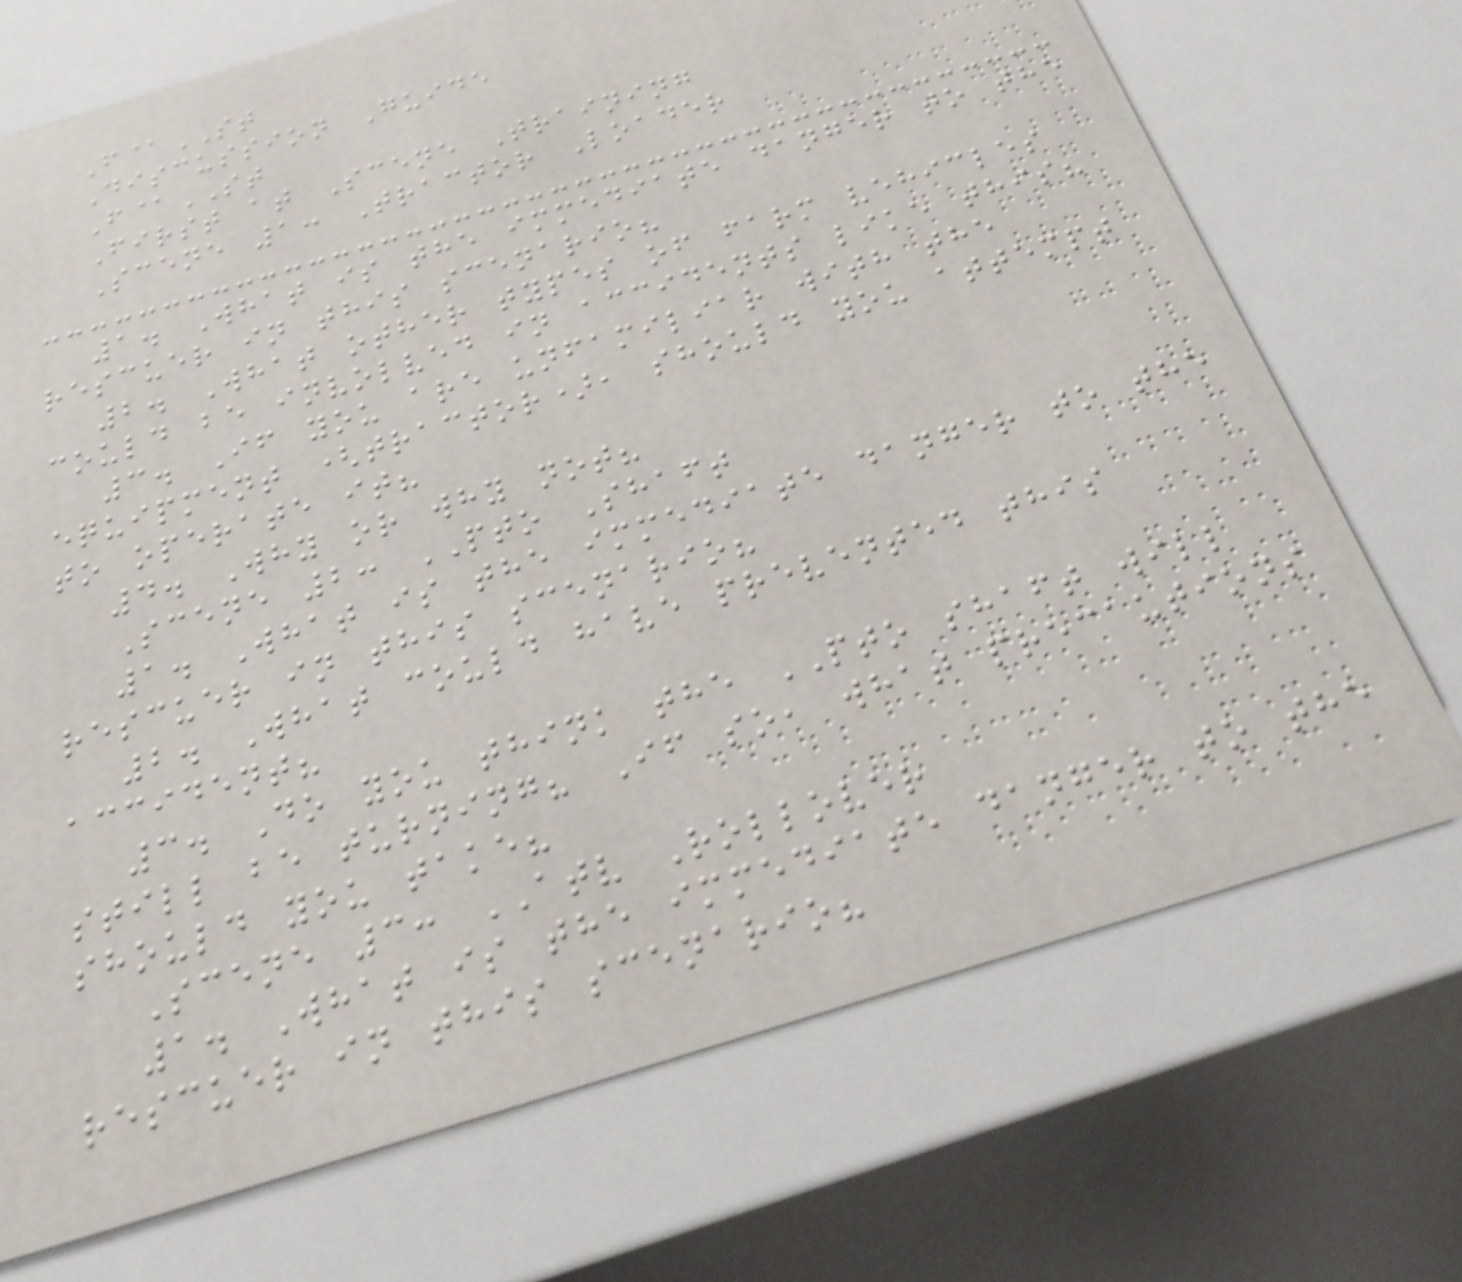F@ST
Discussion Guide
F@ST
First at Scene Training
Scene 1: Tractor Loader
1. What is the immediate danger to the
rescuer in this scenario?
2. What other types of farm vehicles
could be involved in accidents like this?
3. If you are unfamiliar with the
equipment (tractor), should you attempt
to operate it?
4. Why or why not?
Scene 2: PTO Shaft
1. What is the immediate danger to the
rescuer in this scenario?
2. What could have prevented this
accident?
3. Do you think the PTO shaft will
still be turning? If so, what precautions
should you take?
Scene 3: ATV Rollover
1. What is the immediate danger to the
rescuer in this scenario?
